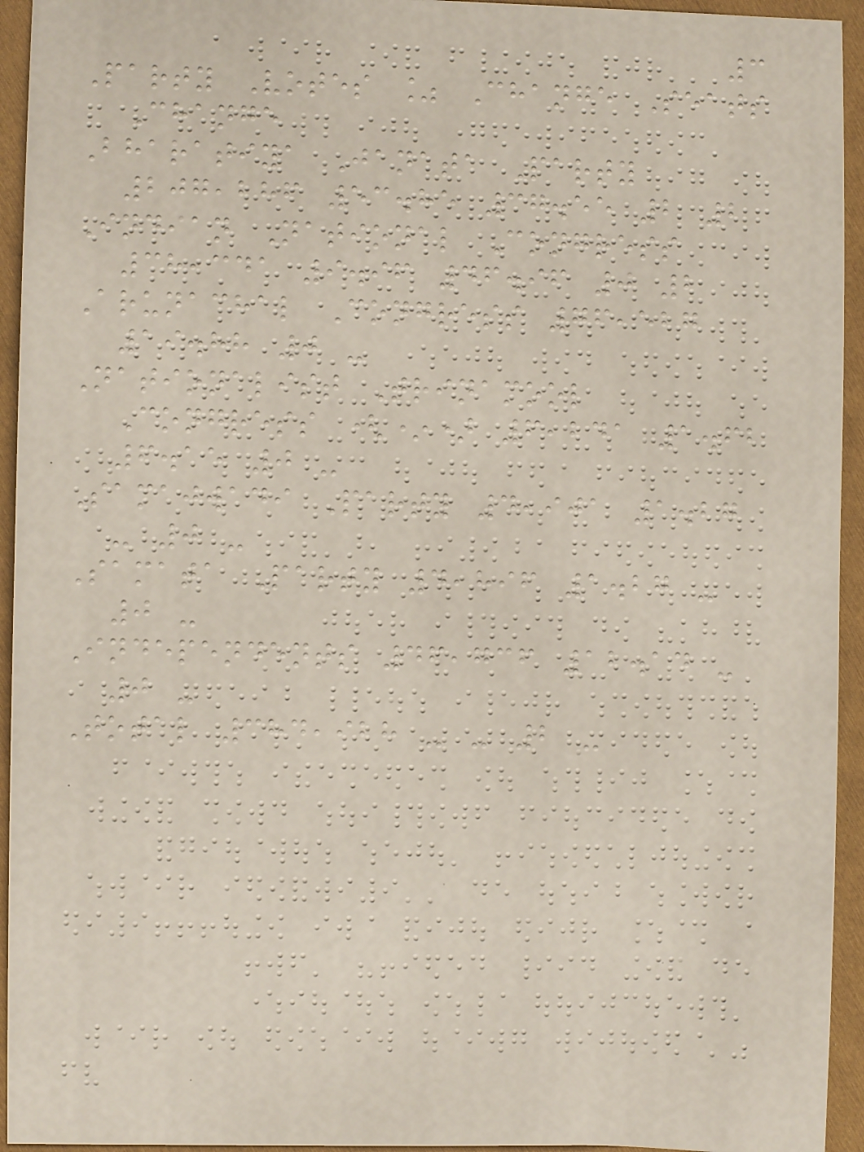3
Party Votes % Change Seats
Change
Bharatiya Janata Party
207,286 53.85 37.55 2 2
Indian National Congress
38,341 9.96 46.96 0 2
Arunachal Congress 76,527
19.88 0 -
Nationalist Trinamool
Congress (*) 6,241 1.62
6.15 0 -
Samajwadi Party 4,901 1.27
- 0 -
Samata Party 4,896 1.27 -
0 -
Independents 46,736 12.14 -
0 -
Total 384,928 - - 2 -
